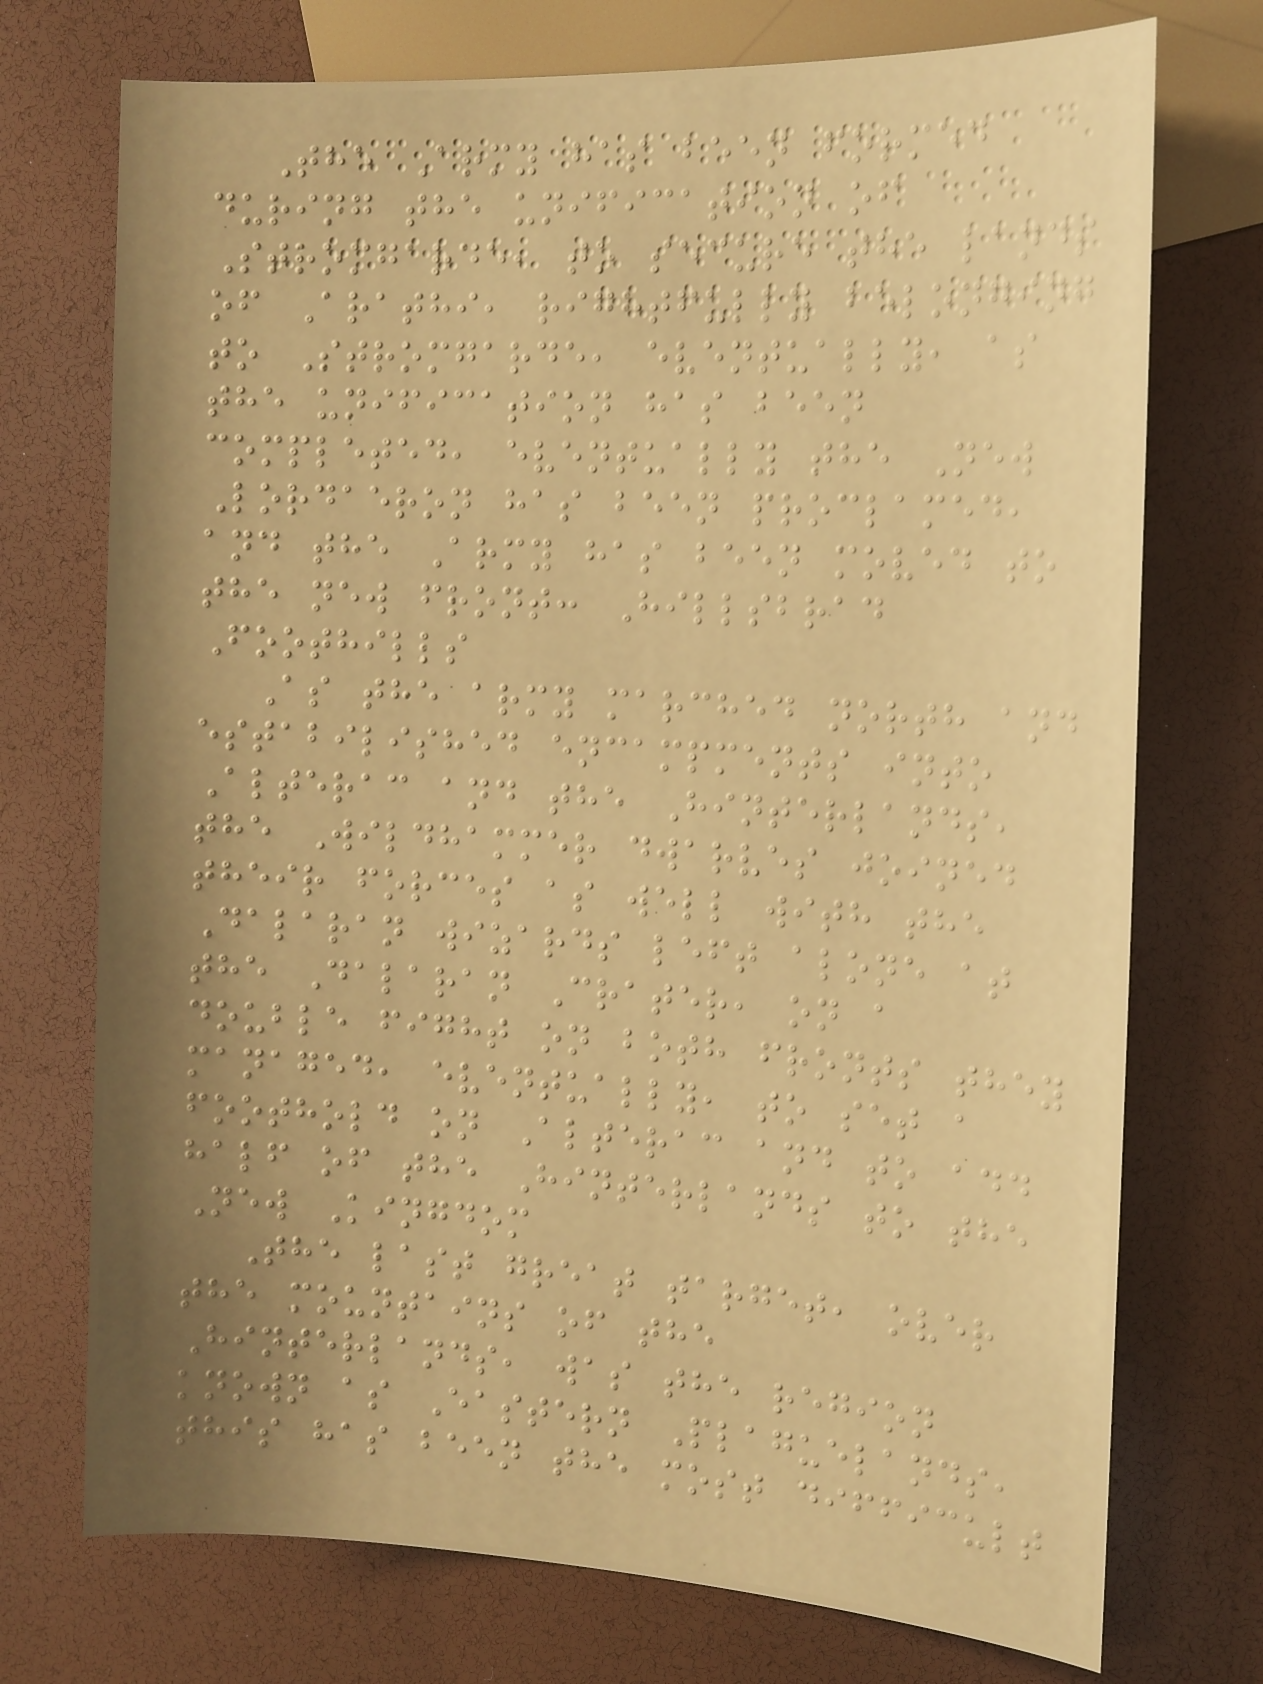The Army has been formed
during the unification of
Stromgarde, to secure the lands
of Arathi, rightfully belonging
to Stromgarde, eventually, as
the unification has been
completed, eventually the New
Lordaeron has been proclamed,
and the Army has been moved to
the new front: Hillsbrad
Foothills
As the army marched north and
estabilished encampments into
Alterac and the Hinterlands,
the Wildhammer dwarves joined
their forces as well with the
Dalaran wizards left alone at
the Dalaran Crater, on a
double fight on both fronts they
managed, eventually, to set a
foothold on Alterac and to add
half of the Hinterlands to the
New Kingdom
The last great target, over
the mountains of the
Hinterlands, was the region
known as Eastern Plaguelands,
this has been the most difficult
